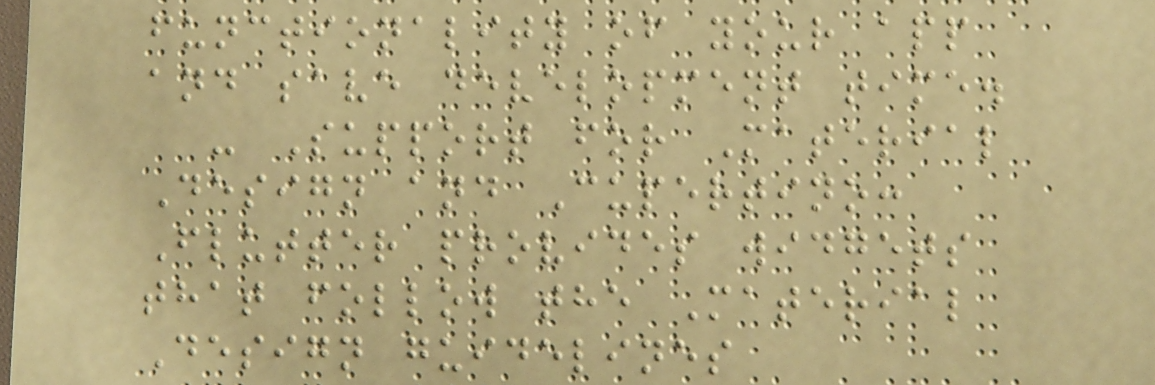functionality of your app
and save development time.
- Support for Material
Design and Cupertino:
Flutter provides widgets
that follow the Material
Design guidelines
